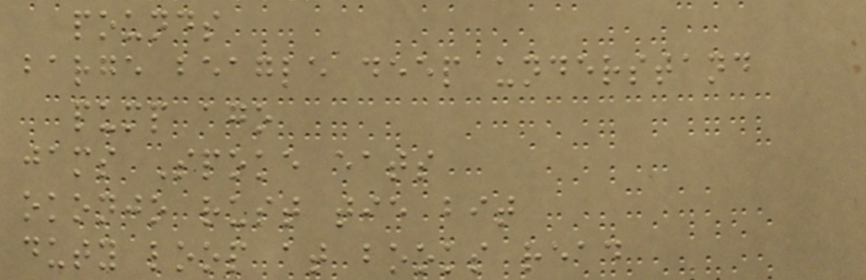pounds
barge beagle deep understand
pump ago
jams Spoke eats
okonjo rust tie bit
duty loop at books read
